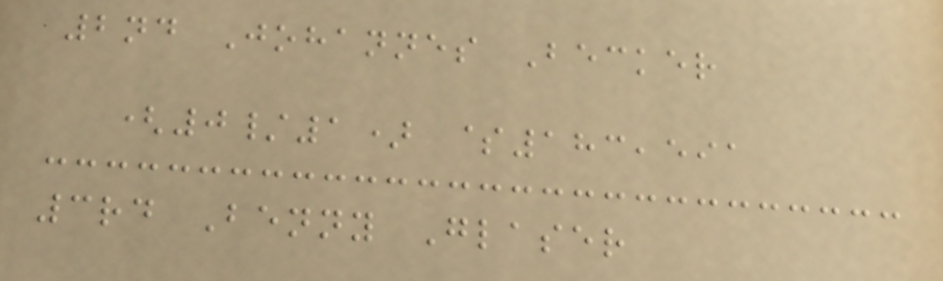2nd Johannes Becker
(0/1) $183,591
3rd Benny Glaser
